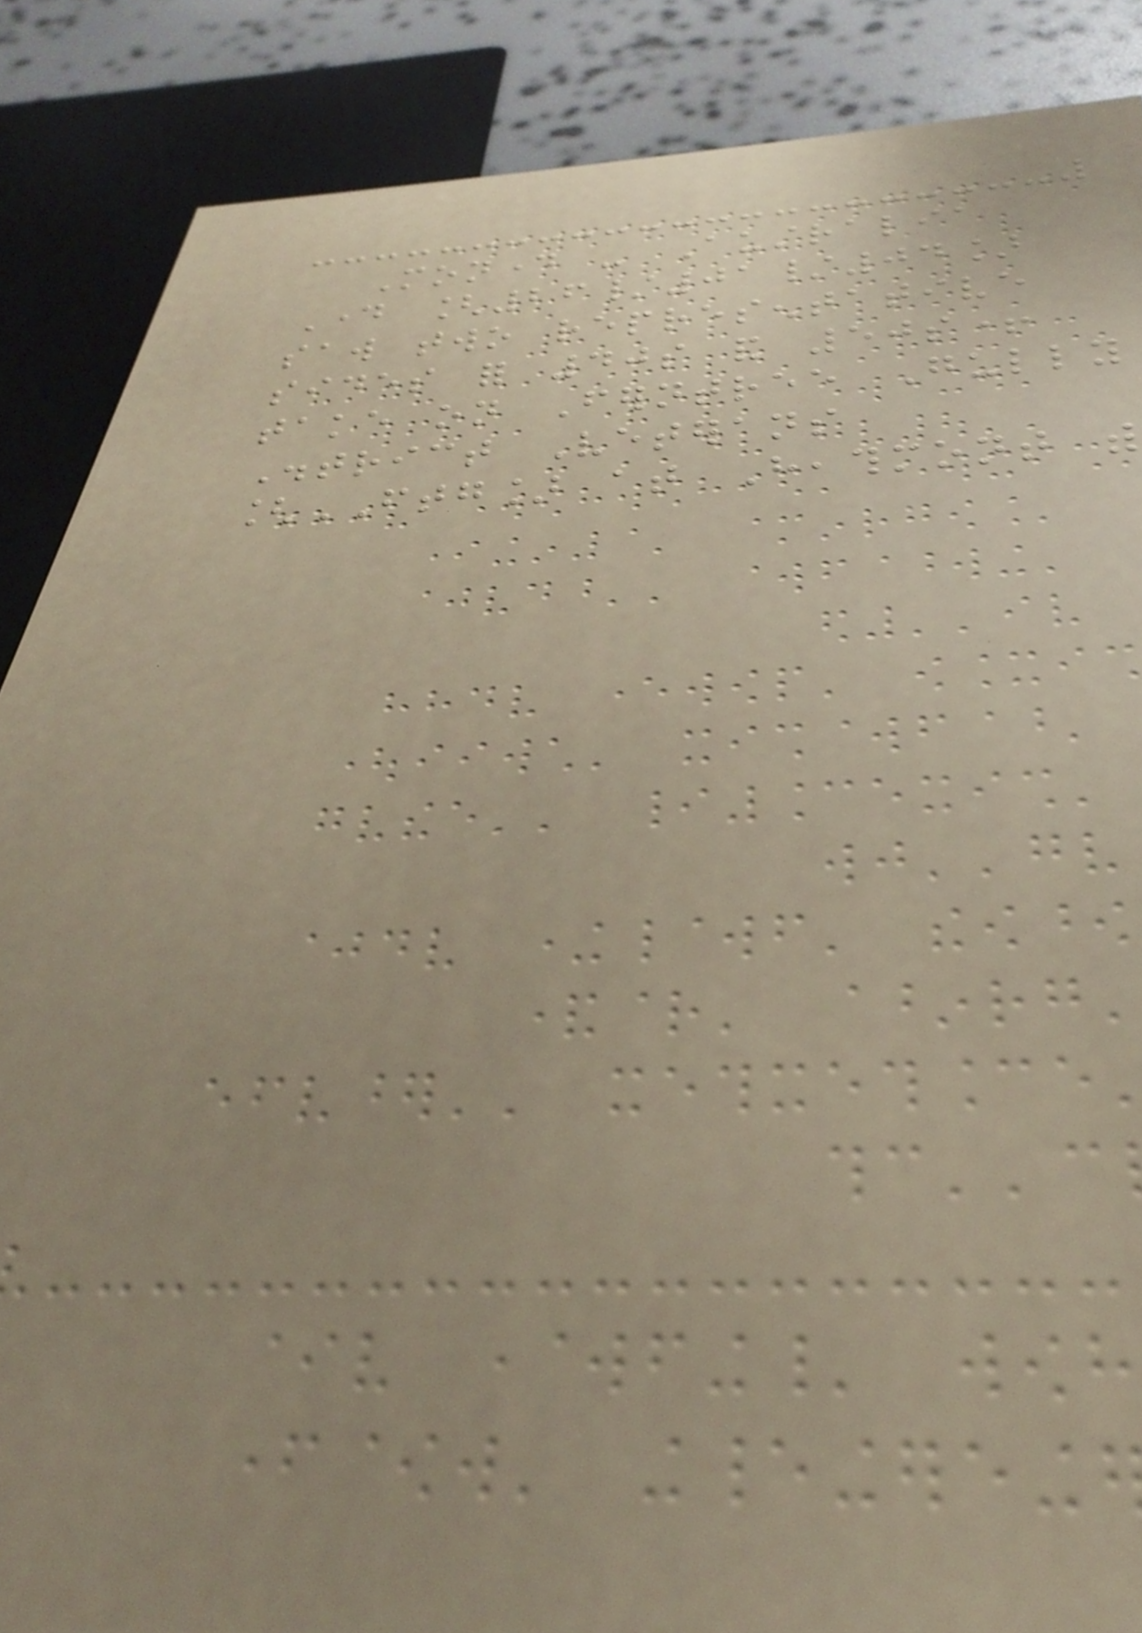Monday - Australia
Day [26/01/04]
saw two representative
sides for 40s and 50s+
take on Ferntree Gully
District Veterans
[FTG] at Heathmont with
